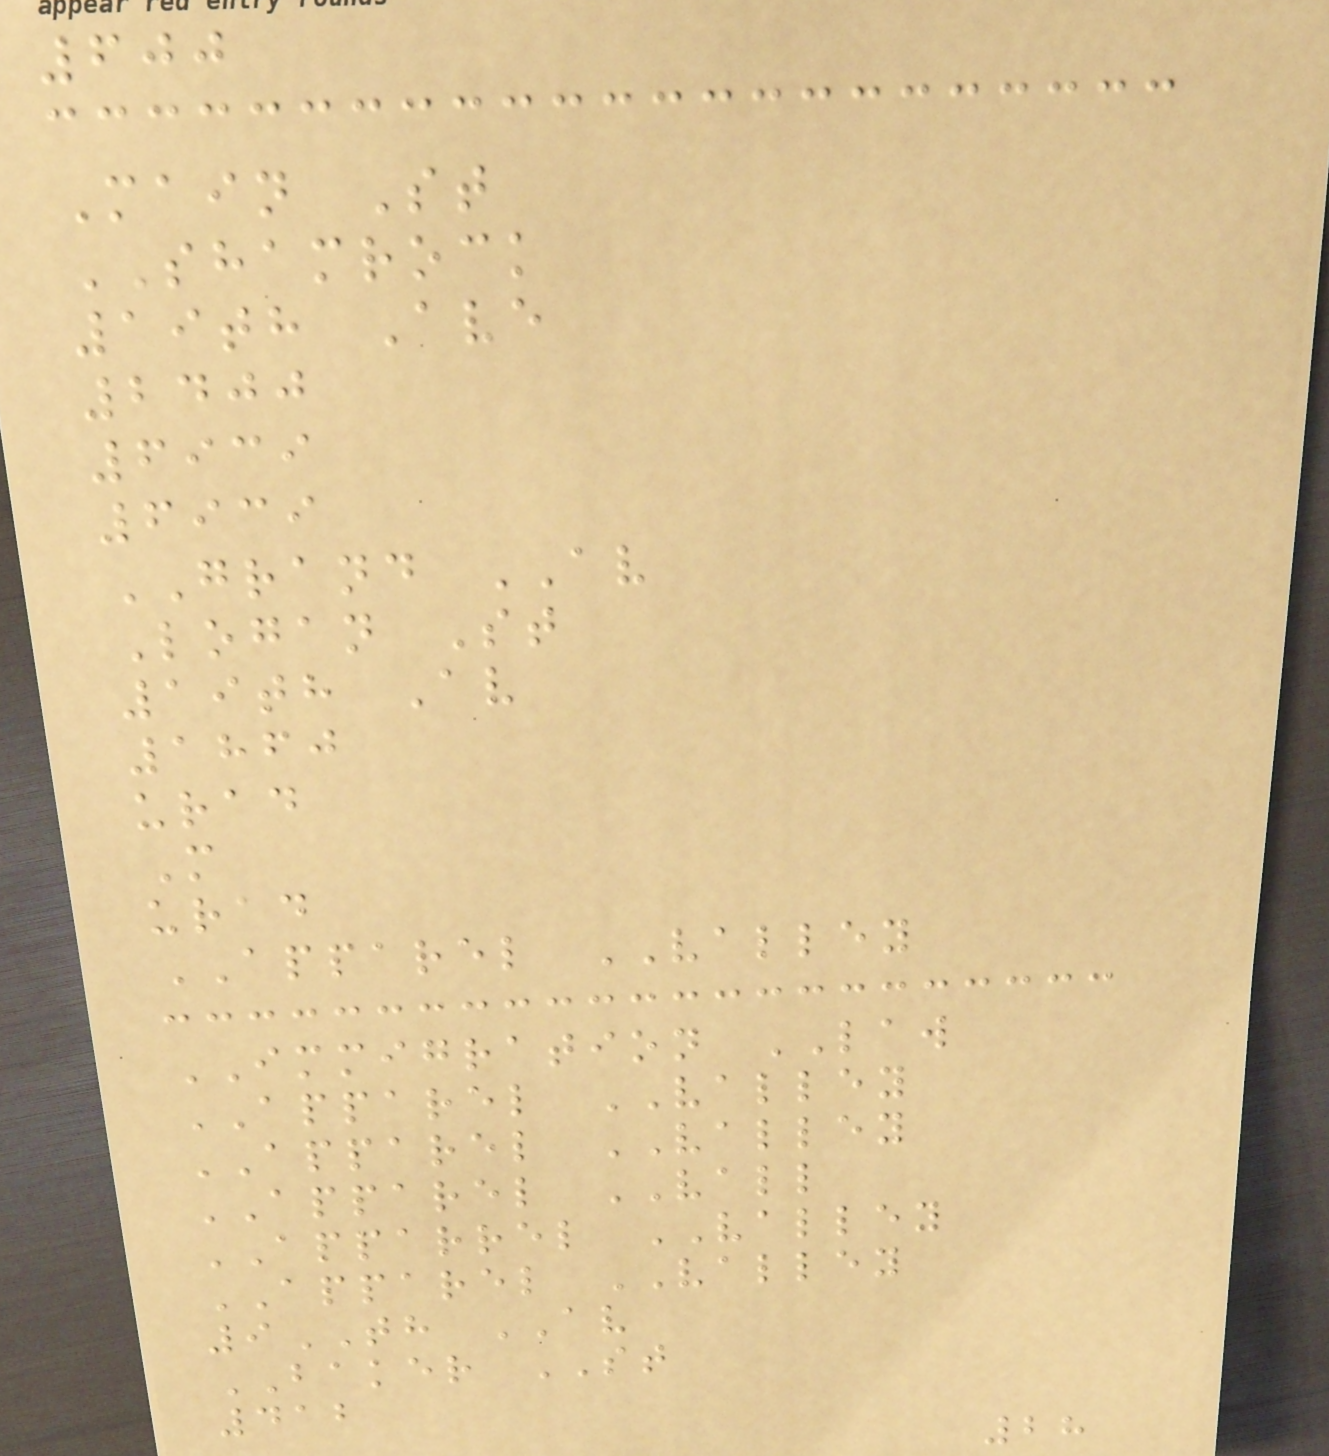600
Main St
SHAMROCK
19th Ave
2400
6939
6939
GRAND AV
Logan St
19th Av
1860
urad
M
urad
APPAREL VALLEY
IMMIGRATION LAW
APPAREL VALLEY
APPAREL VALLEY
APPAREL VALL
APPARREL VALLEY
APPAREL VALLEY
9TH AV
BAKER ST
412
28
